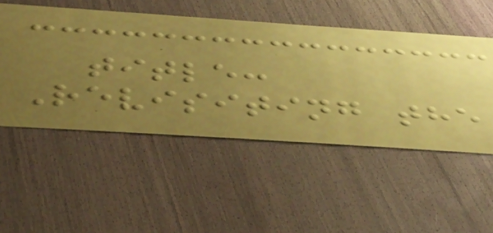title:
Revisiting the
